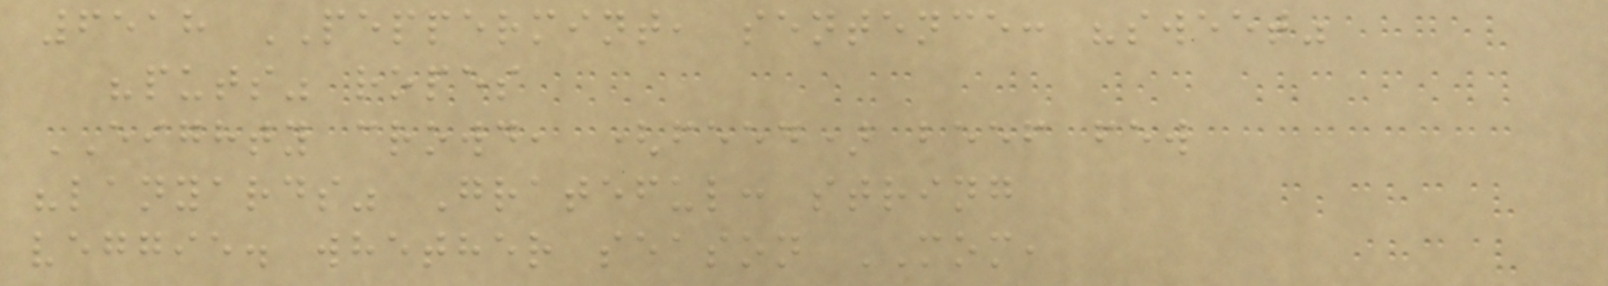6518 PEPPERMINT, sentence: "sweet"
"puts" ropes
EIGHTY crowd, (feed) beef few
"lanyards" Grateful: string
veggie. whether season MOM,
